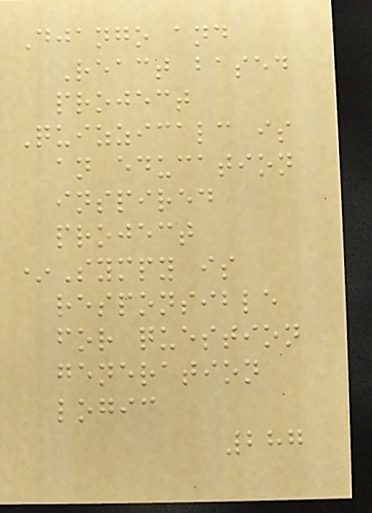Django and
React based
project
Quizzicalc is
an education
inspired
project
*Sympy is
responsible
for question
generation
logic
287
